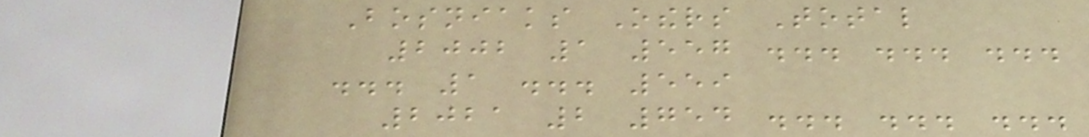Bosniaks Others Total
2002 1 557 ... ... ...
... 1 ... 559
2021 2 754 ... ... ...
